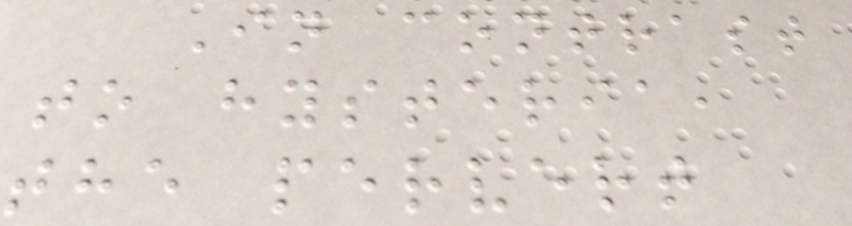In contrast
to hysteria,
the pervert
